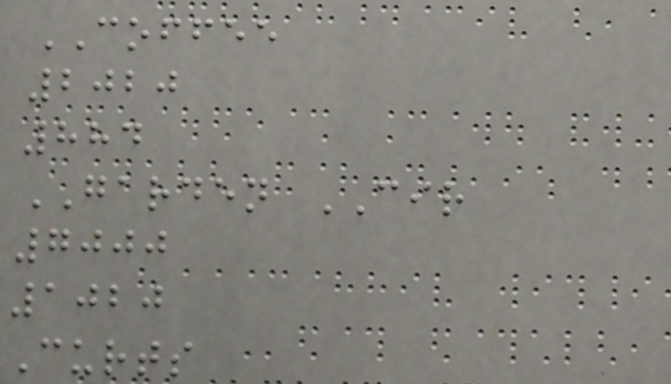COFFEE
2020
884
GARDEN CIR
7000
1020
Curts
